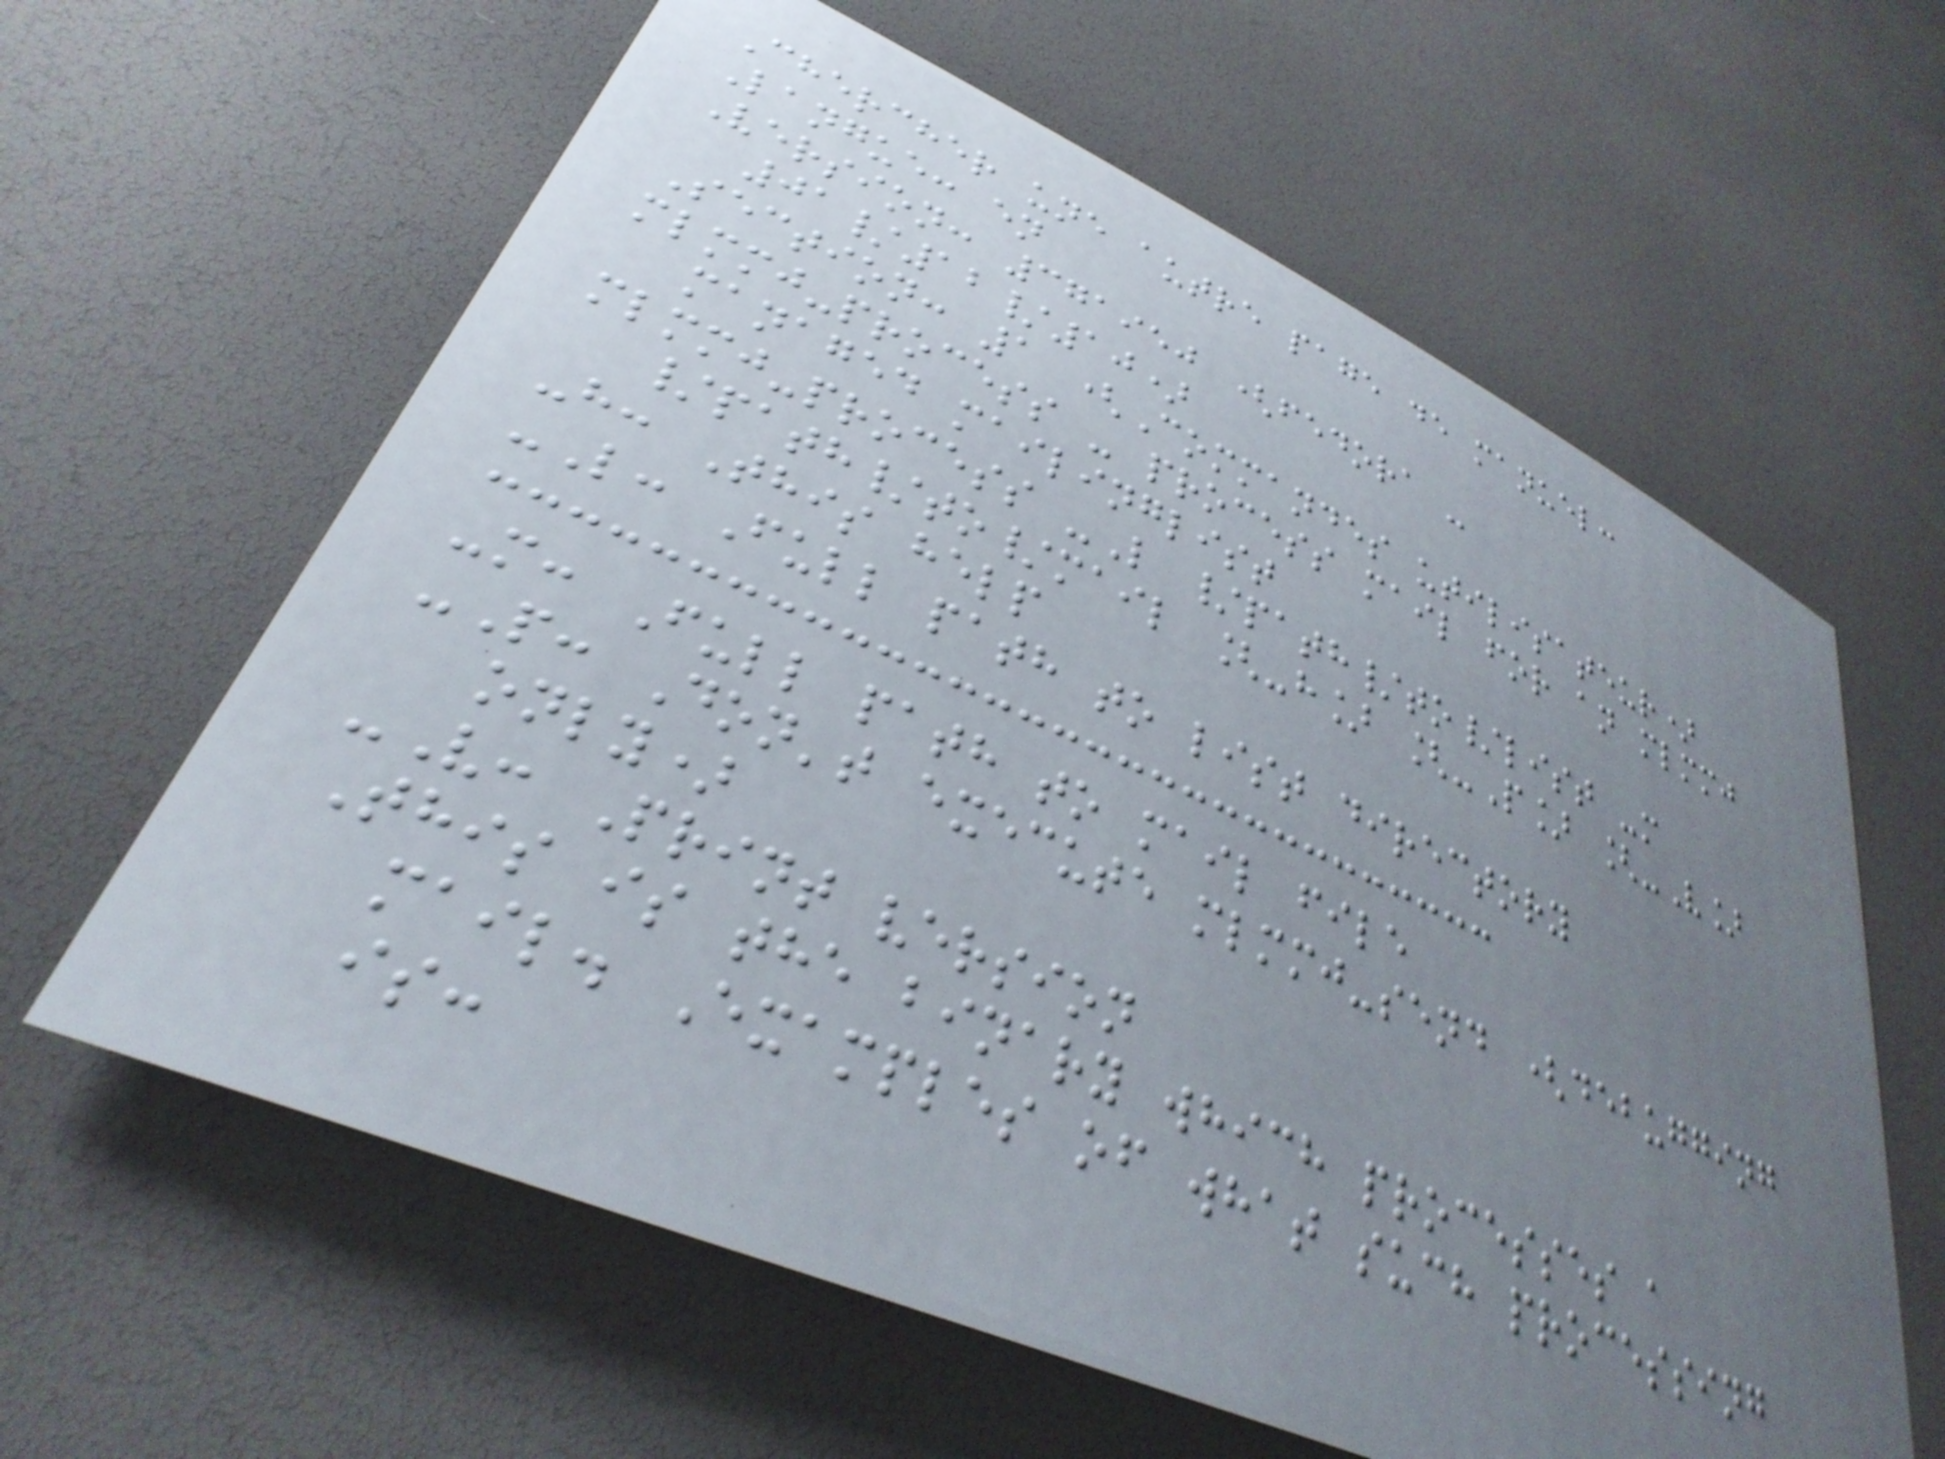Chercher une autre page de manuel:
Langue: en
Version: 371950 (fedora -
01/12/10)
Section: 1 (Commandes utilisateur)
mlmmj-process - process mail for an mlmmj
managed mailinglist
mlmmj-process -L /path/to/list -m
/path/to/mail [-h] [-P] [-V]
-h: This help
-L: Full path to list directory
-m: Full path to mail file
-P: Don't execute mlmmj-send (debugging
only)
-V: Print version
This is the binary which processes a
mail. Examples of what such processing
is:
